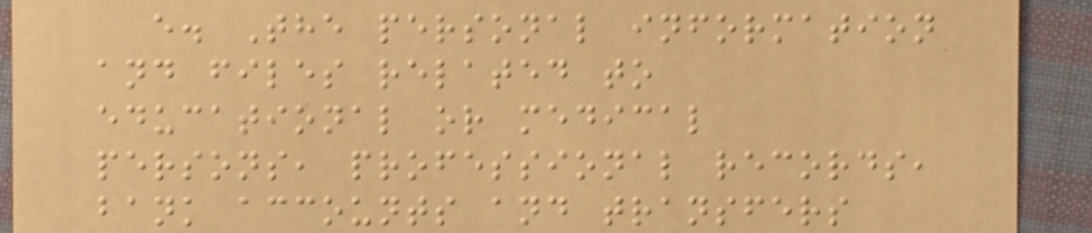e. The personal information
and files related to
educational or medical
persons, professional records,
bank accounts and transfers
